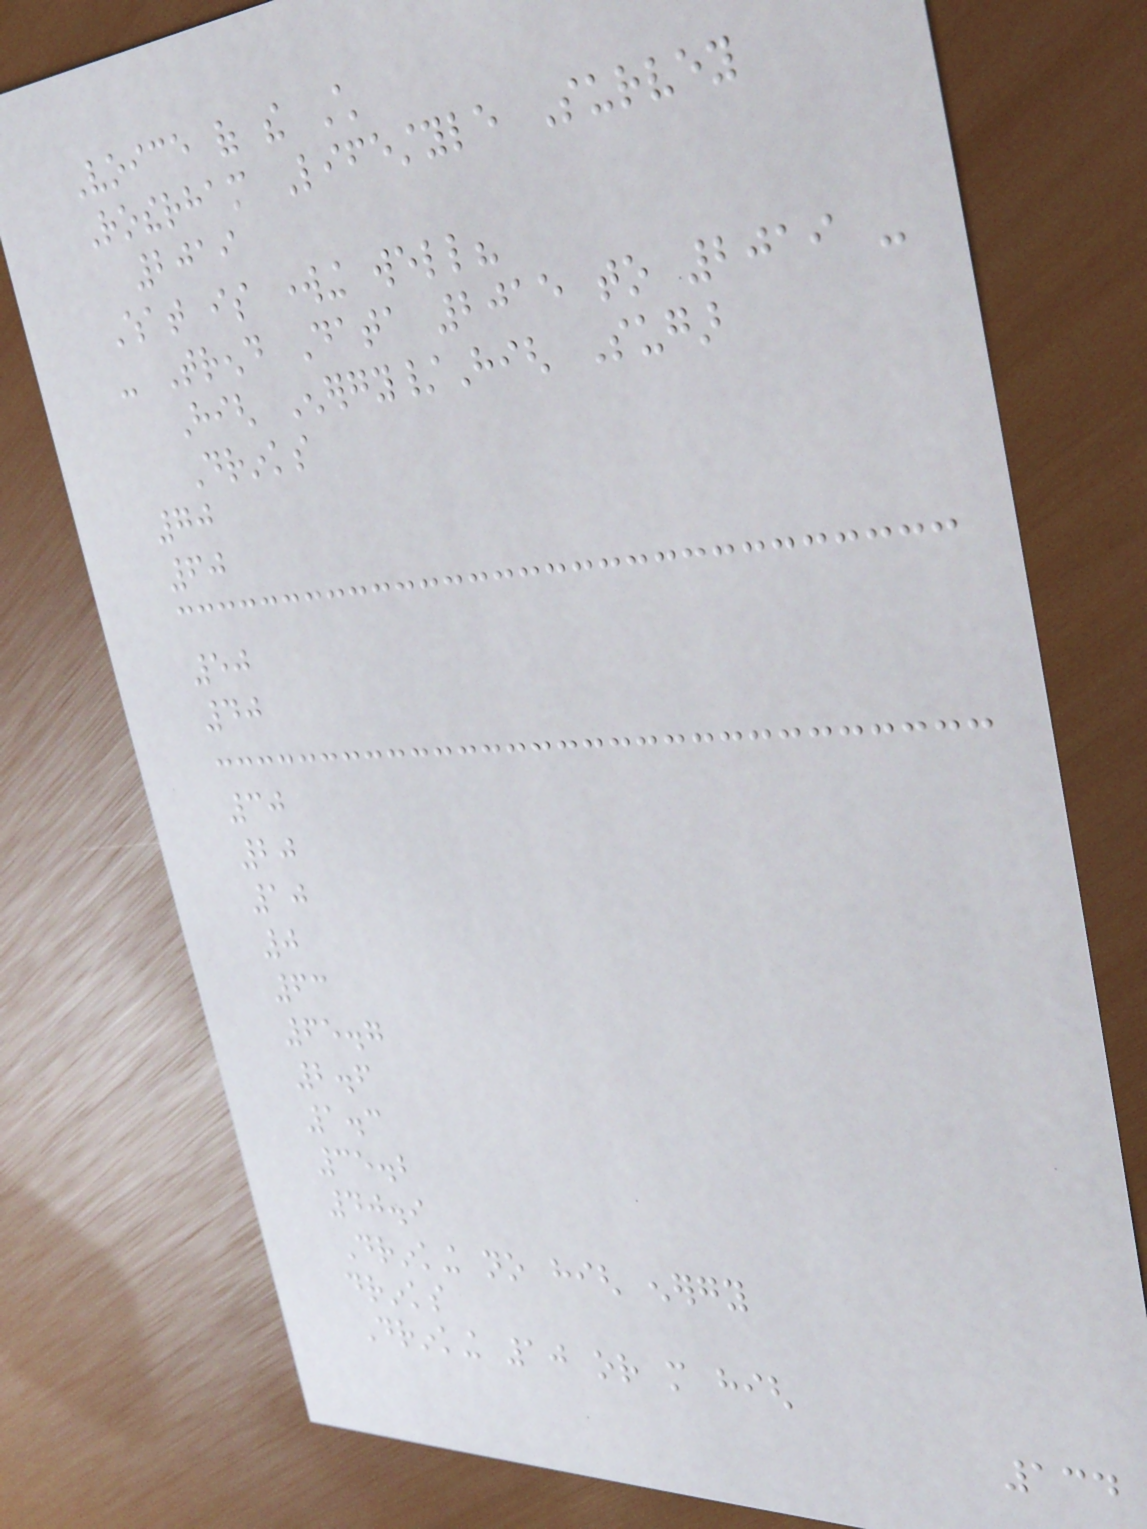Voice of the Child
Rotherham Lifestyle Survey
2019
What is working well?
- Trend Data 2015 to 2019 -
High Energy/High Sugar
Drinks
70
60
50
40
30
20
10
0
63
65.7
2.6
1.3
35.2
40.9
Drinking no high energy
drinks
Drinking 10 or more high
134
